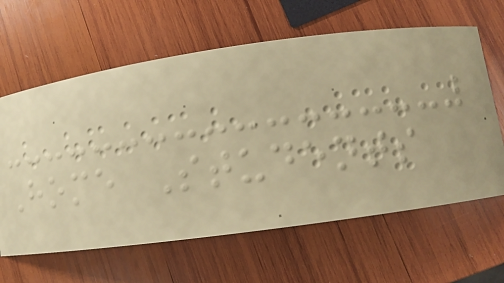Home Students
